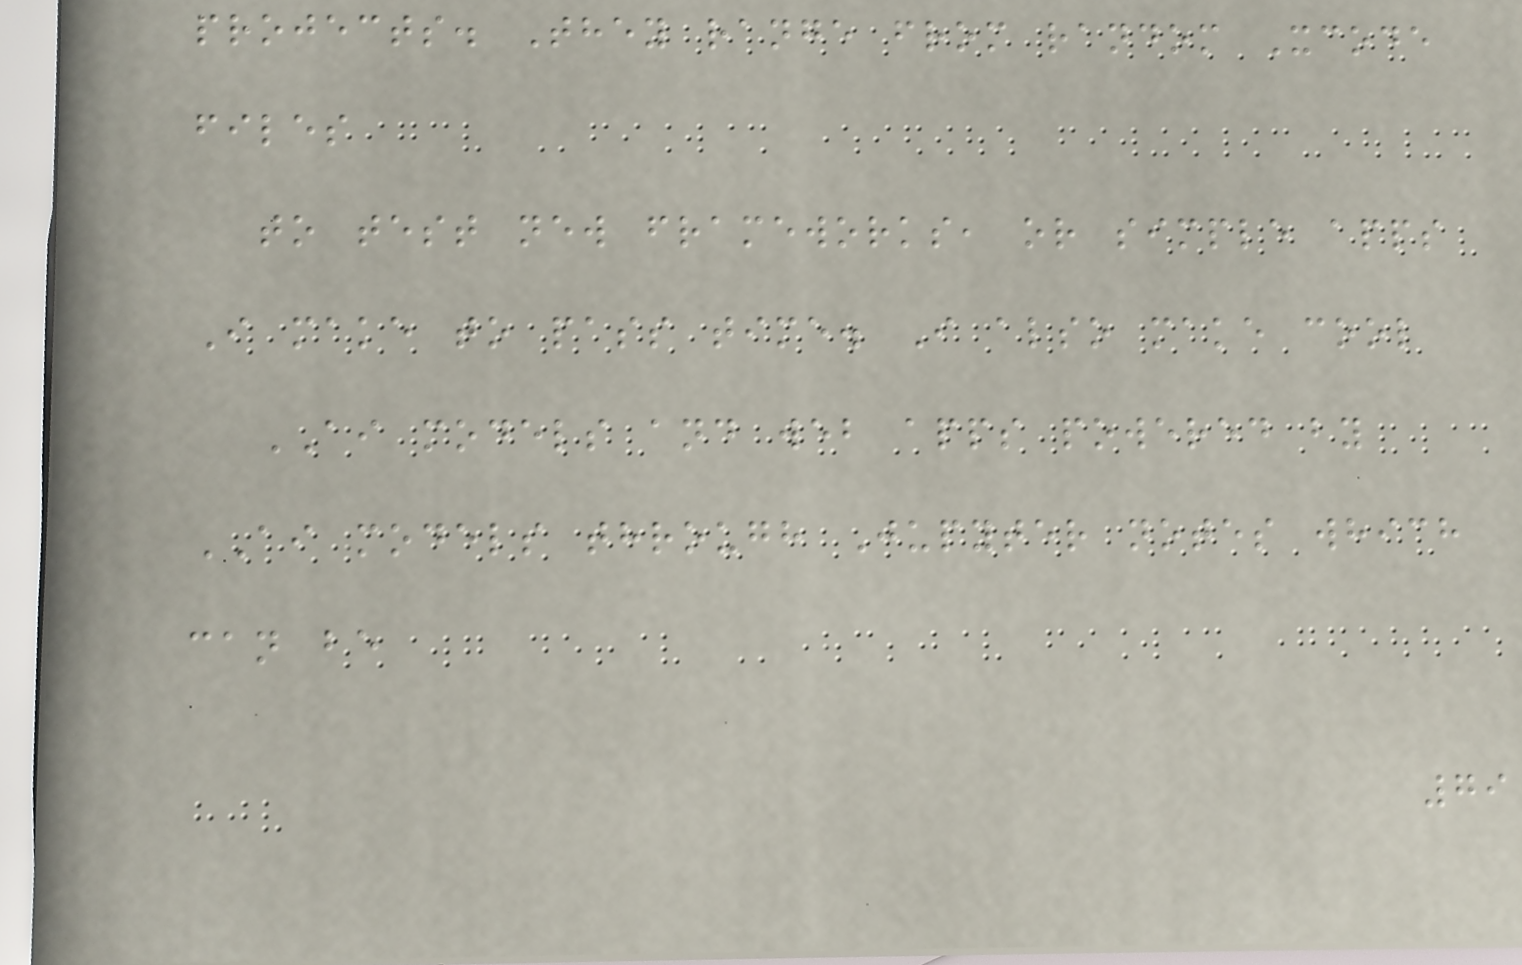projects. They range from random Xcode
files
to test new frameworks, or simple apps
I make to pass time. I also make cool
AI models and web apps powered by
AI models through Jupyter notes which
can be
79
